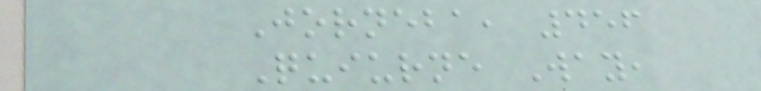Jorneba, 456
Quiurne Way,
